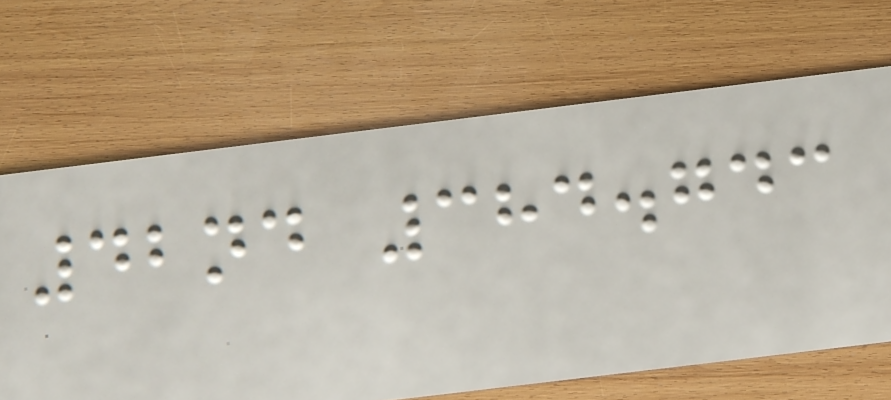42nd 384.743
